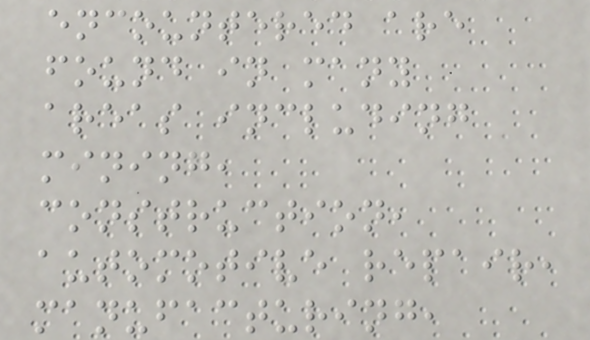encountered are
found in many
areas including
mining,
construction,
automotive repair,
manufacturing,
